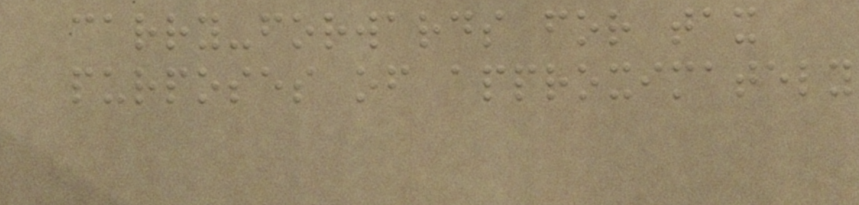carry-forwards for tax
purposes of approximately
